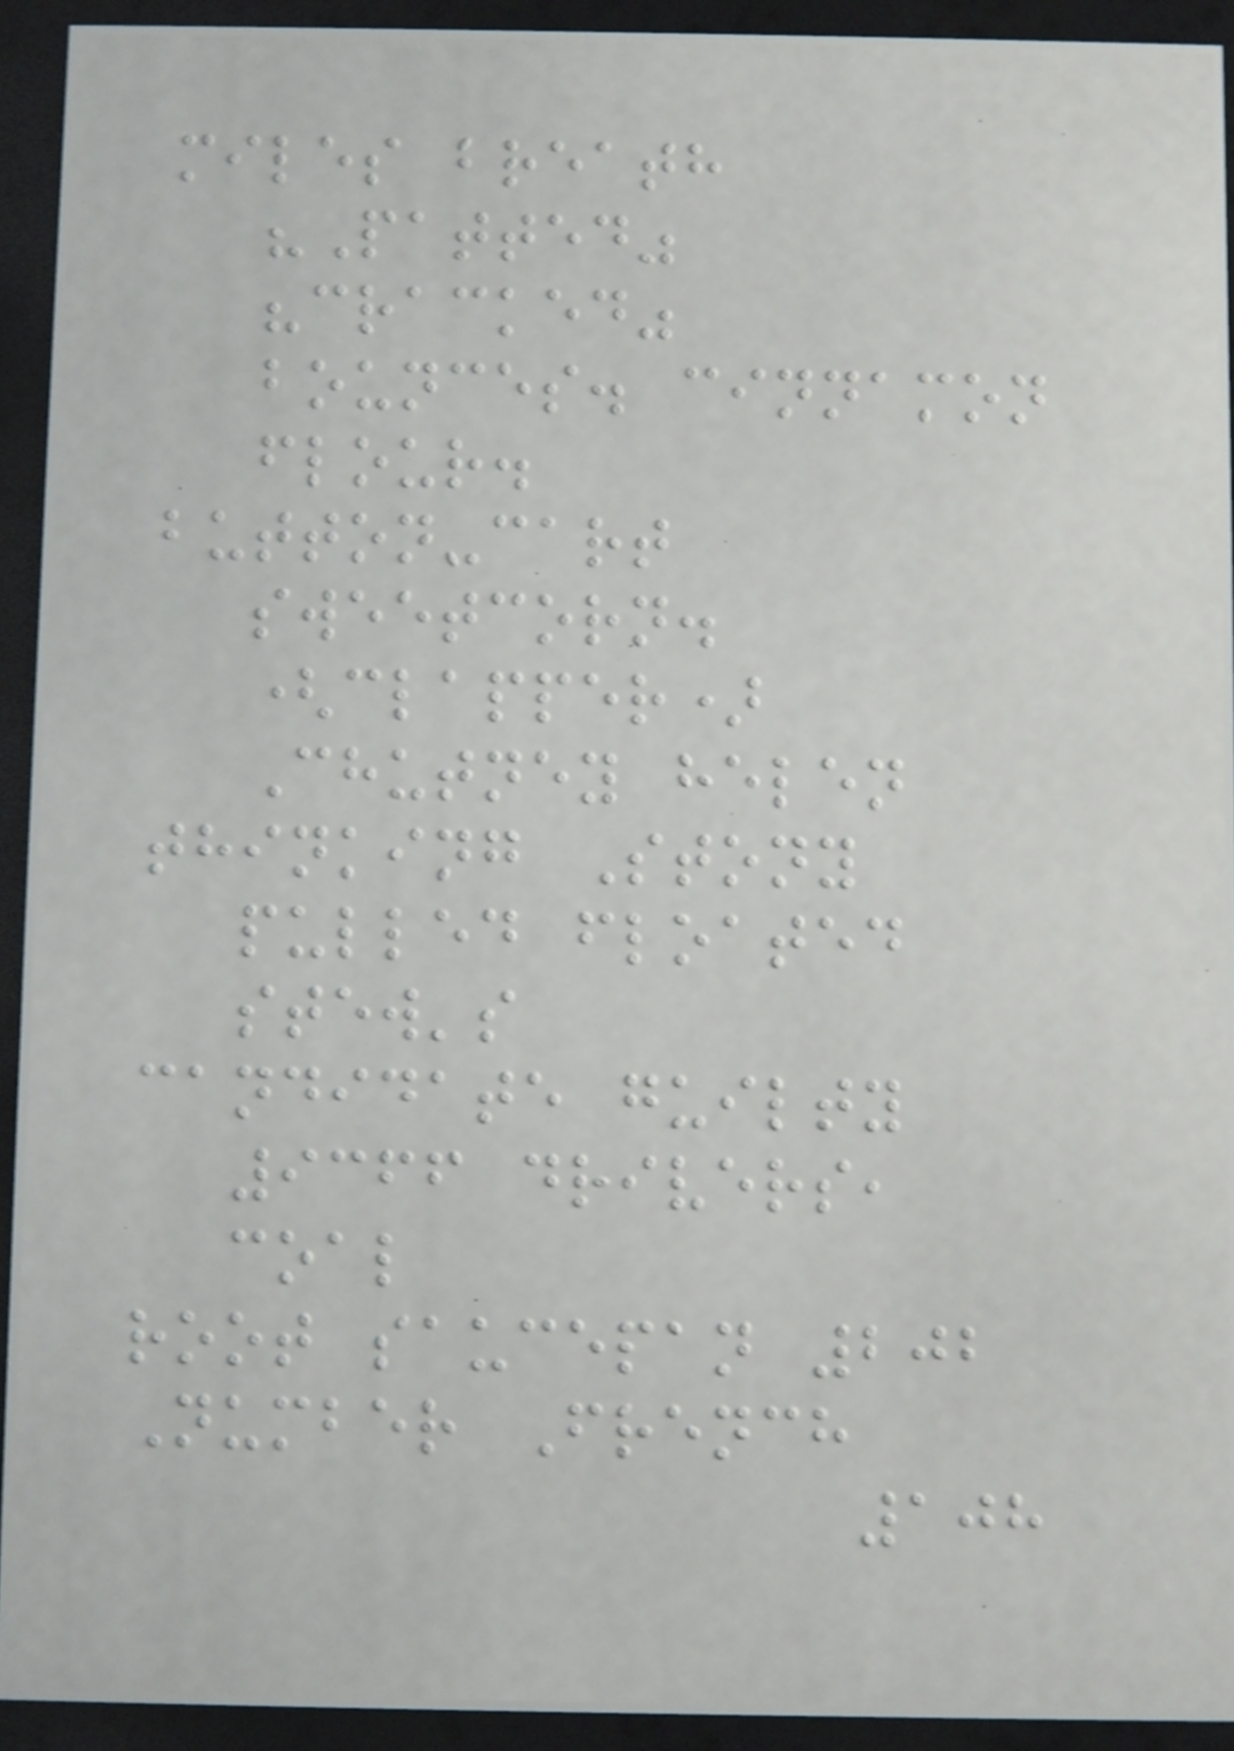miles breath
"Patted"
"cracked"
bounces. cinnamon
flour.
button-cart
sweetcorn.
(clapper)
Chutney helen
thinking Stony
pulled floated
stew's
candidate guilty
9366 drivers,
coal
root saucepan 202
Number French
108
